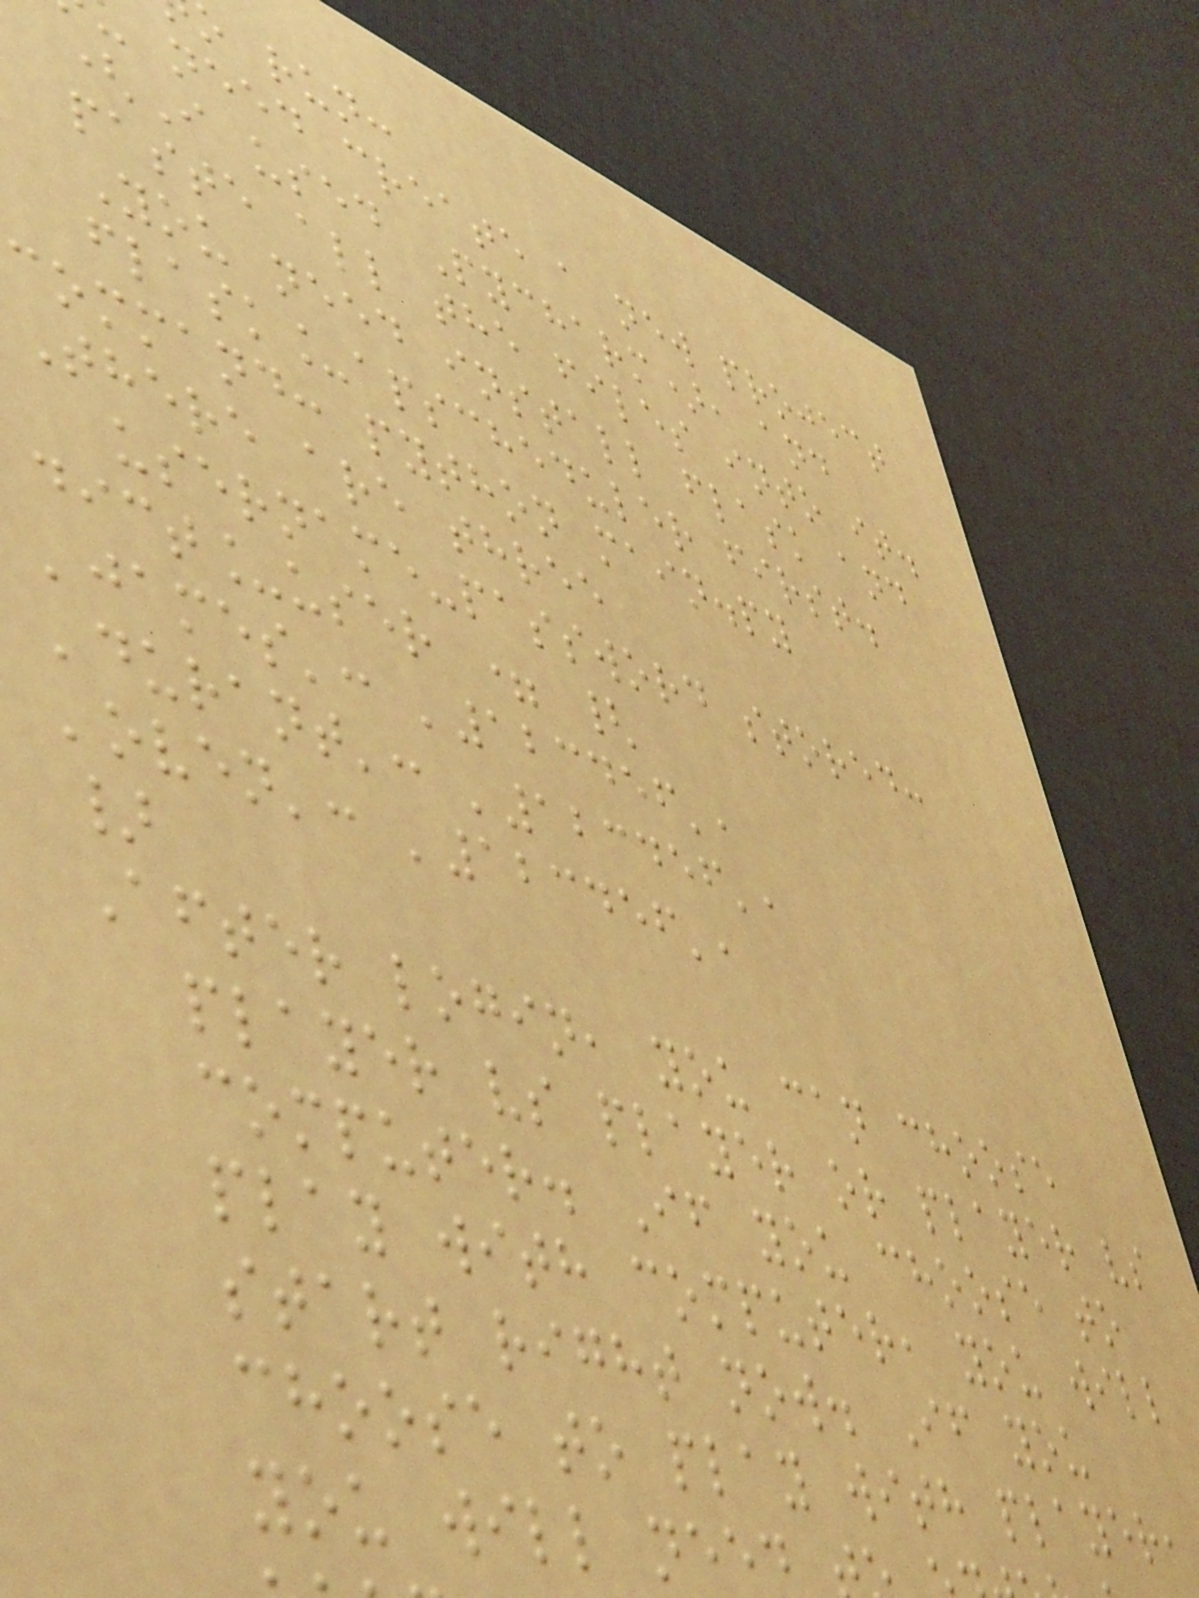o run:
need create a new project
(I used Pycharm), and
paste all the files into it.
You need install flask and
flask_apscheduler first.
command: python main.py
There are three
username-password stored:
dict_user = {
'james': '123456',
'durant': '123456',
'oven': '123456',
}
After login, you can choose
player vs player or player vs
computer. If you choose to
play with computer, you will
start right now. If you
choose to play with player,
you will need
